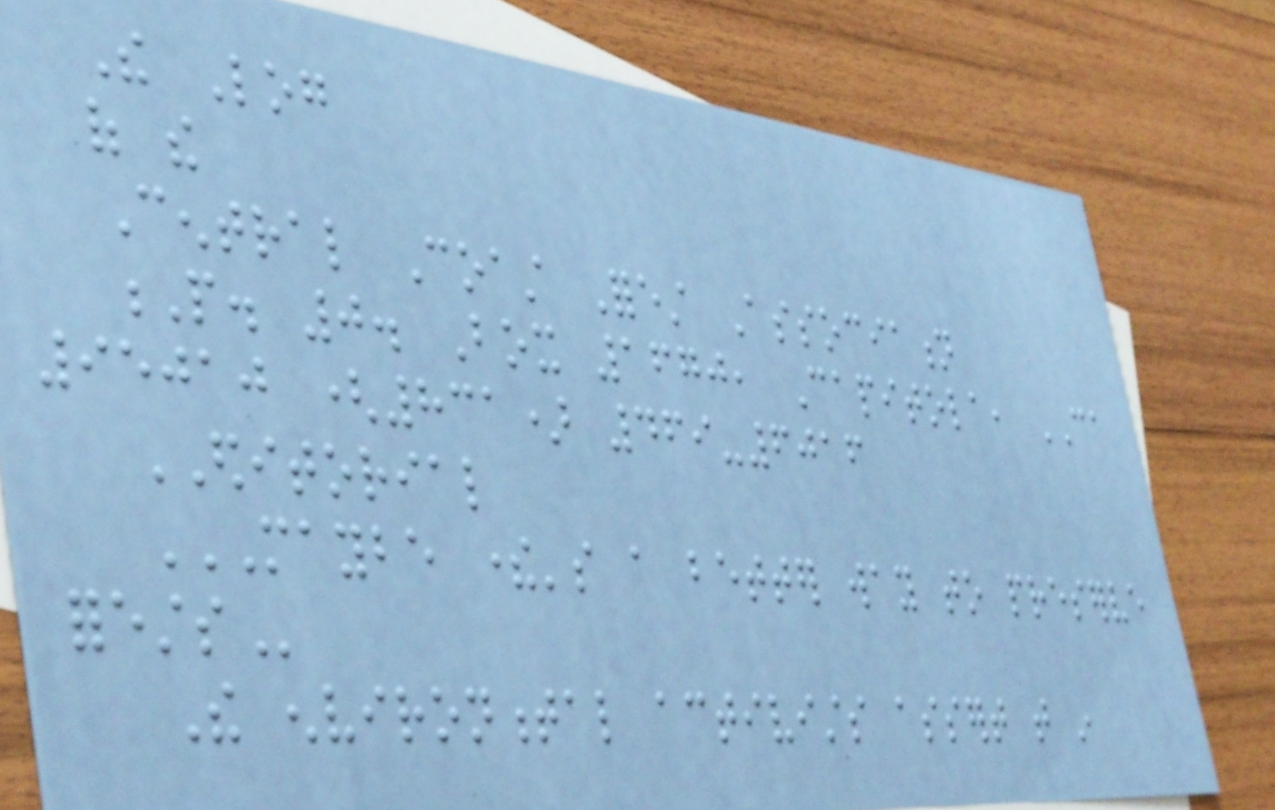The Log
of the
Central Coast Forest Association
P. 0. Box 1670, Capitola, CA
95010 (831) 469-6016
EDITORIAL
MAYBE THERE'S A BETTER WAY TO PRESERVE
FORESTS
The environmental activists assert that in
